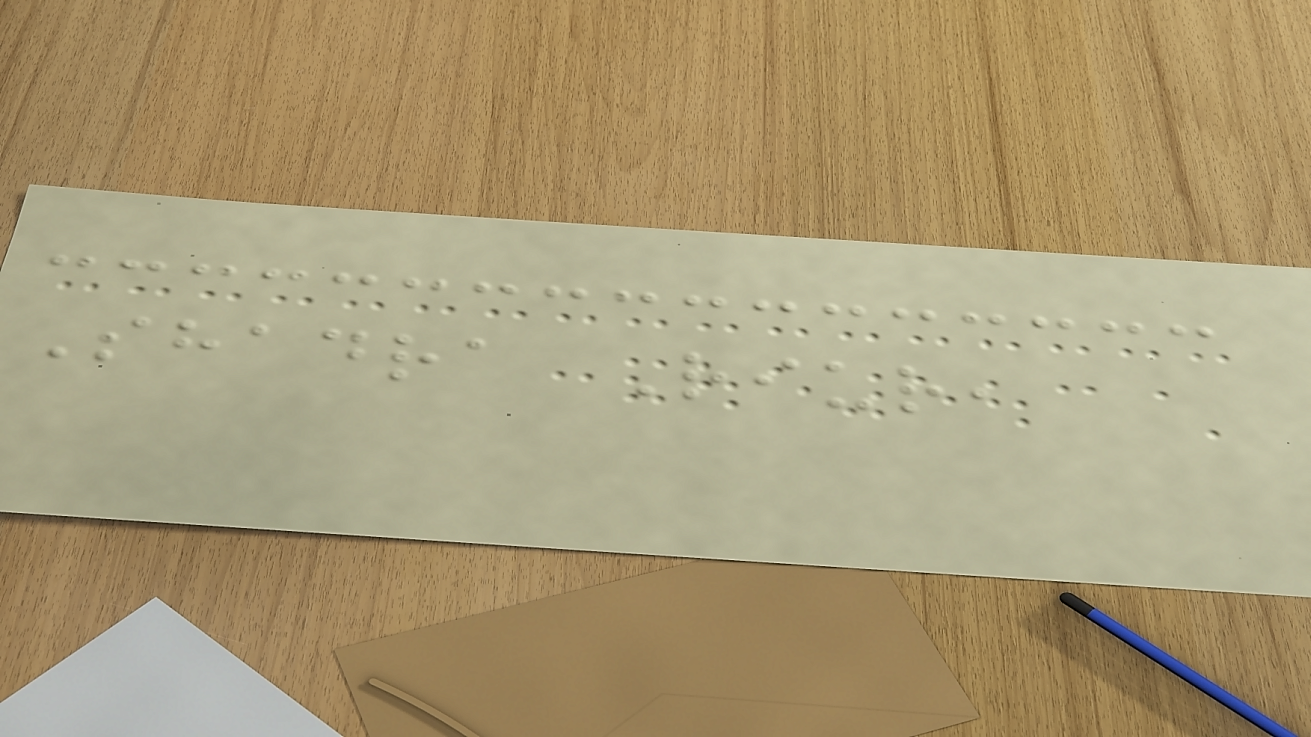Shadra Riur,
